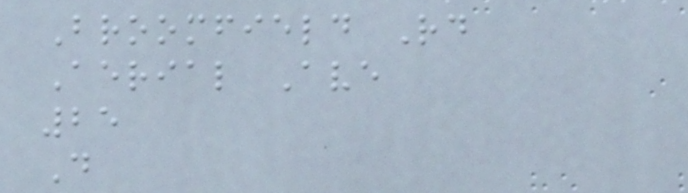Broomfield Rd
Aerial Ave
25
D
